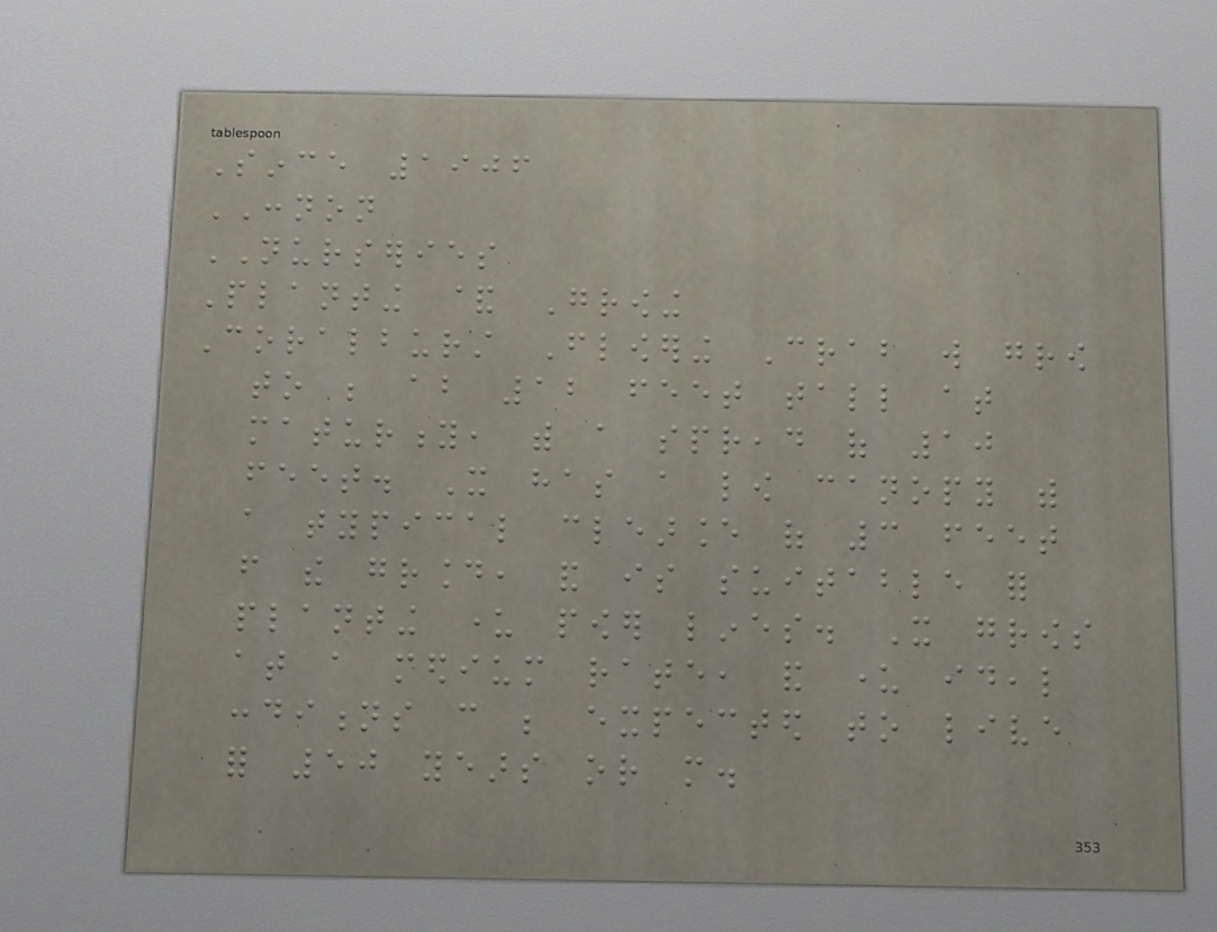Since 1906
CONNON
NURSERIES
Planting & Growing
Coralburst Flowering Crab will grow
to be about 12 feet tall at
maturity, with a spread of 10
feet. It has a low canopy with
a typical clearance of 3 feet
from the ground, and is suitable for
planting under power lines. It grows
at a medium rate, and under ideal
conditions can be expected to live
for 50 years or more.
